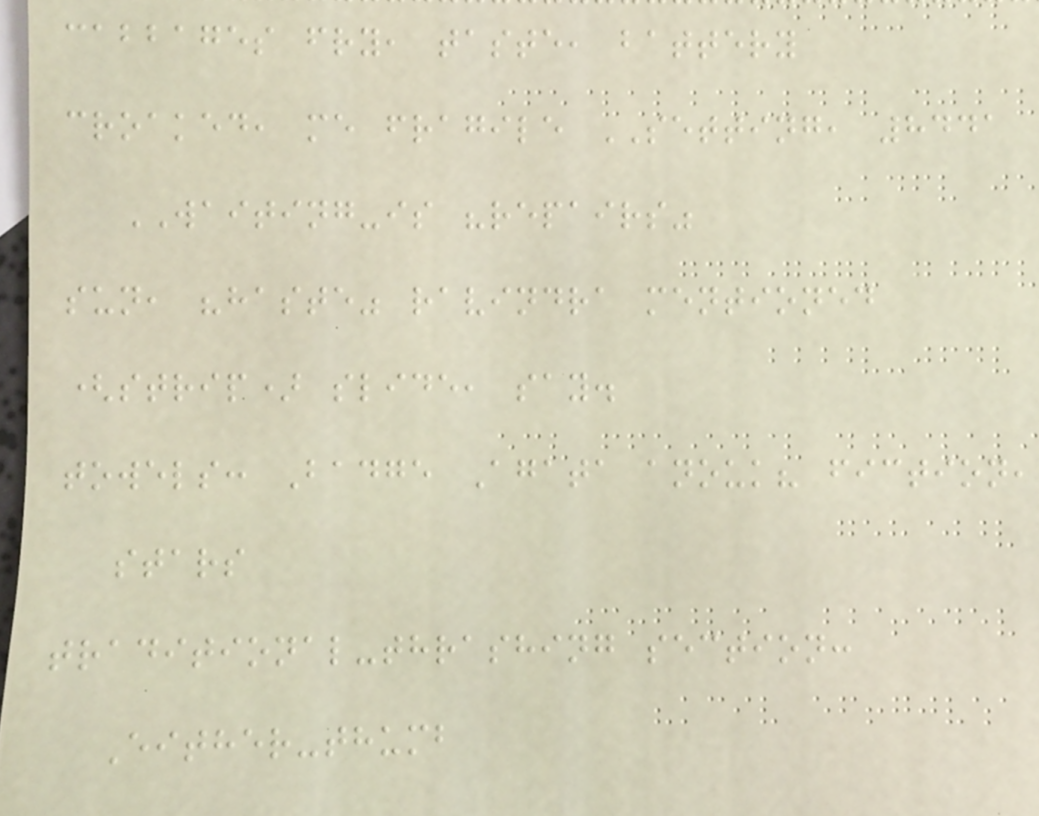cabbages fry, taste, battery
croaked, me fragile SETTING, 8441
WAITING-is "repairs"
sun, "haste" ravindra mentioned
(strip) slide, say.
towels: Badge Agata anouk? fiction,
stars
traditional-thrashing section:
Either-thumb
